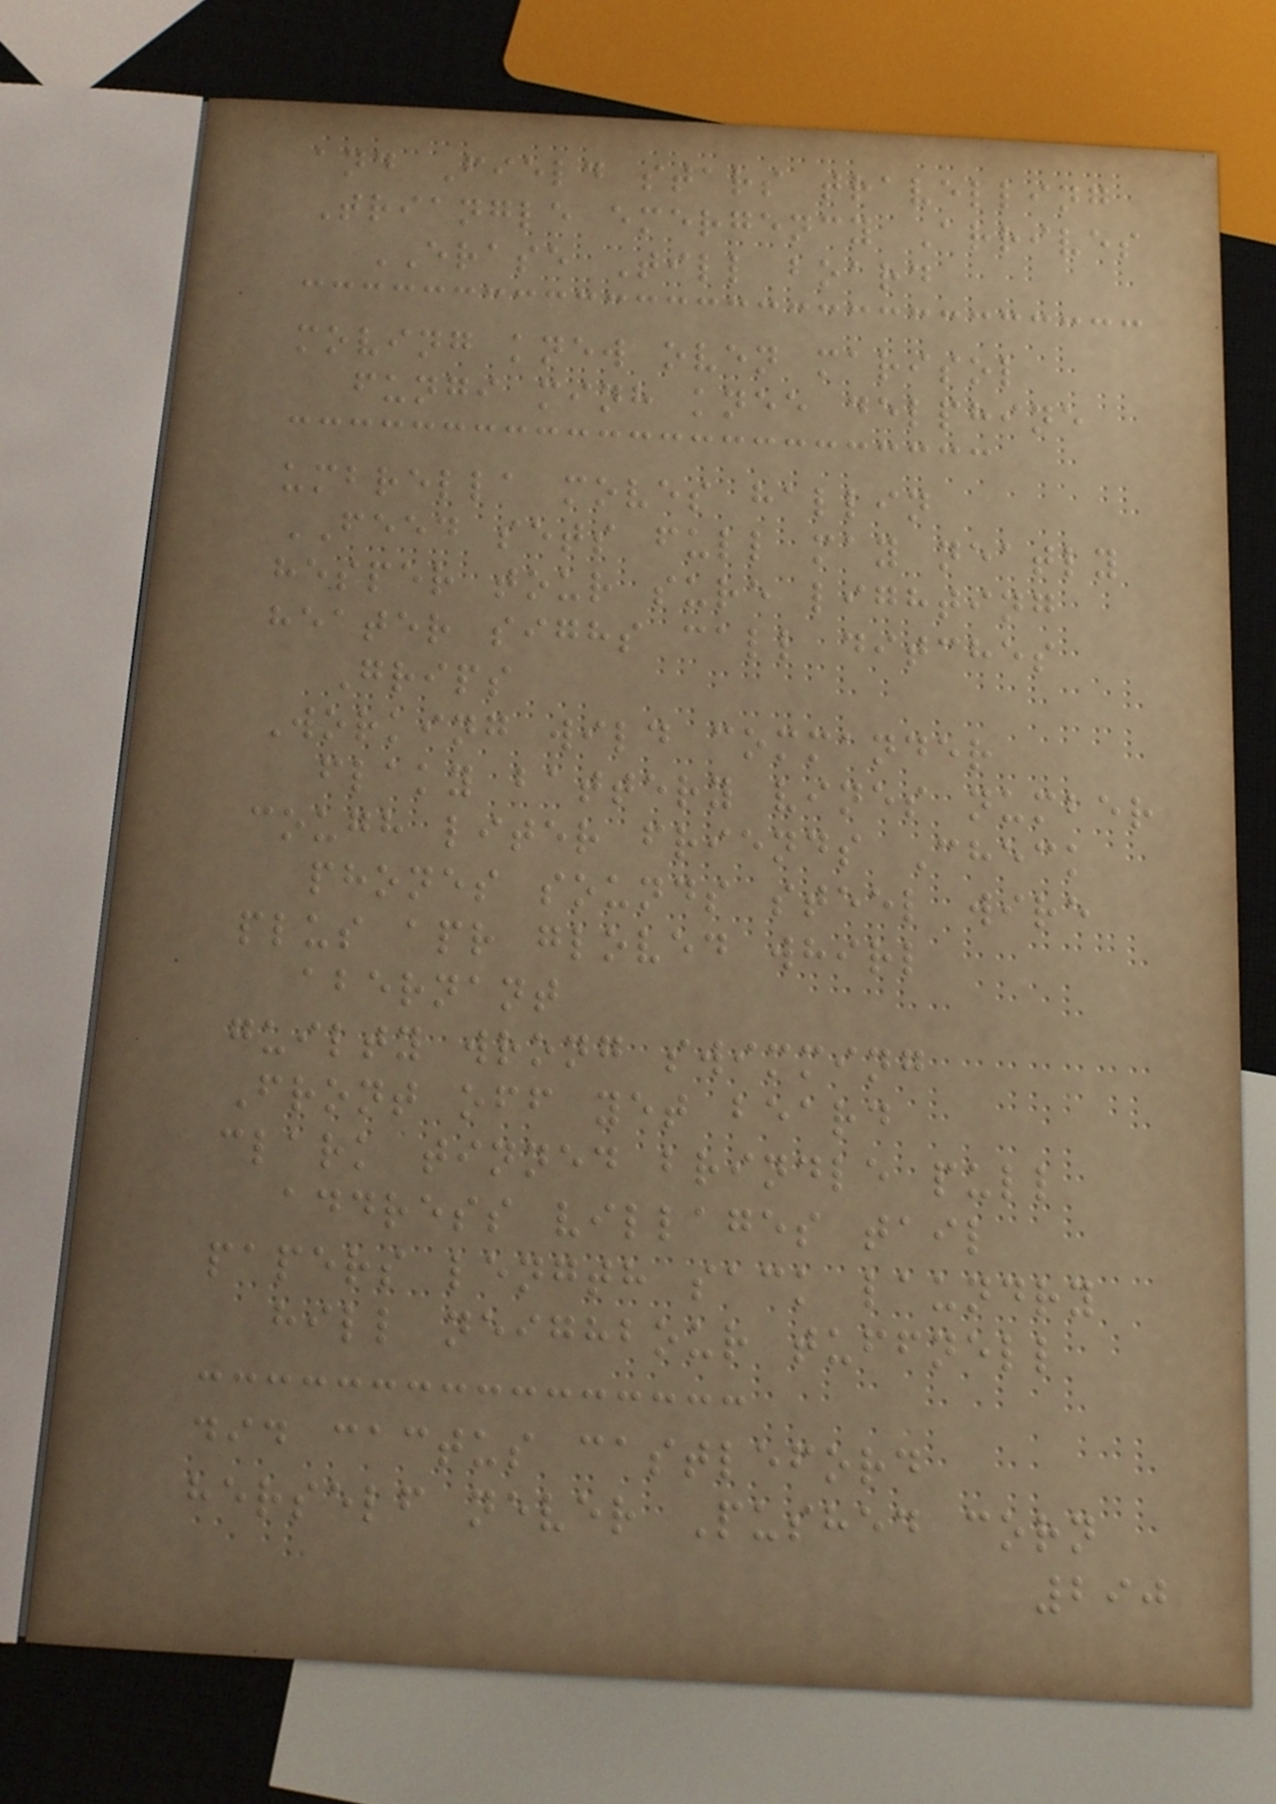and Field stars travelling
Triangle emergency Arrives
ERASE Till board
moving knew oven marisol
fungi minh knee delphine
umbrella moves hallin
FEED sets full may neatly
hesper tour sure lighting
heater sighs call ditches
Grips
Working wild commander
flaky battery vines number
cough liter friends Check
phones sounds steel wire
plus apr gloved whirl
abernant
guilty wrong swimming
Front off yet beard
clark tinned brindle pull
address villages tail
papers length sack laundry
hill neighbour tuffnell
did cactus castleford
herself never Pushed corn
290
